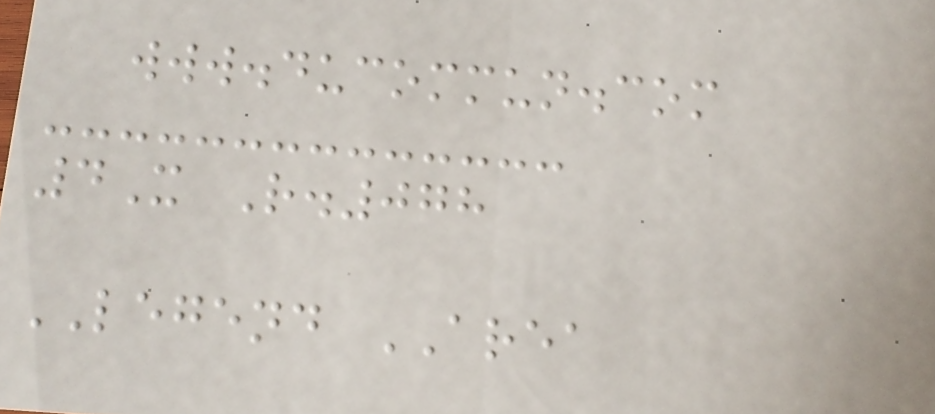www.ducommun.com
4X R.078
LEGEND AREA
